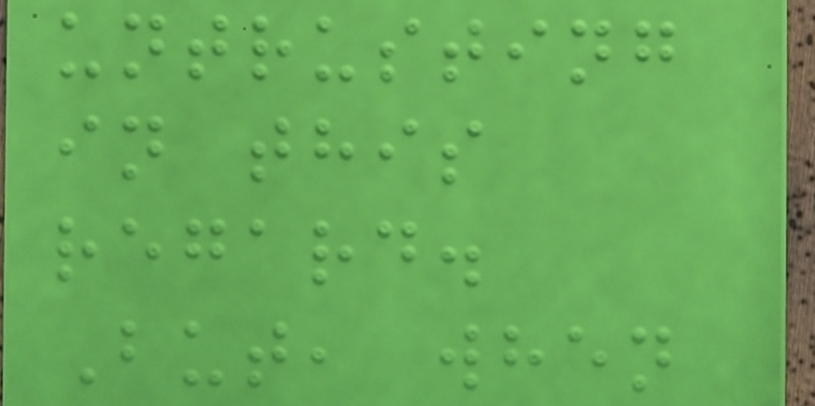untrusting
in this
regard.
But, when
